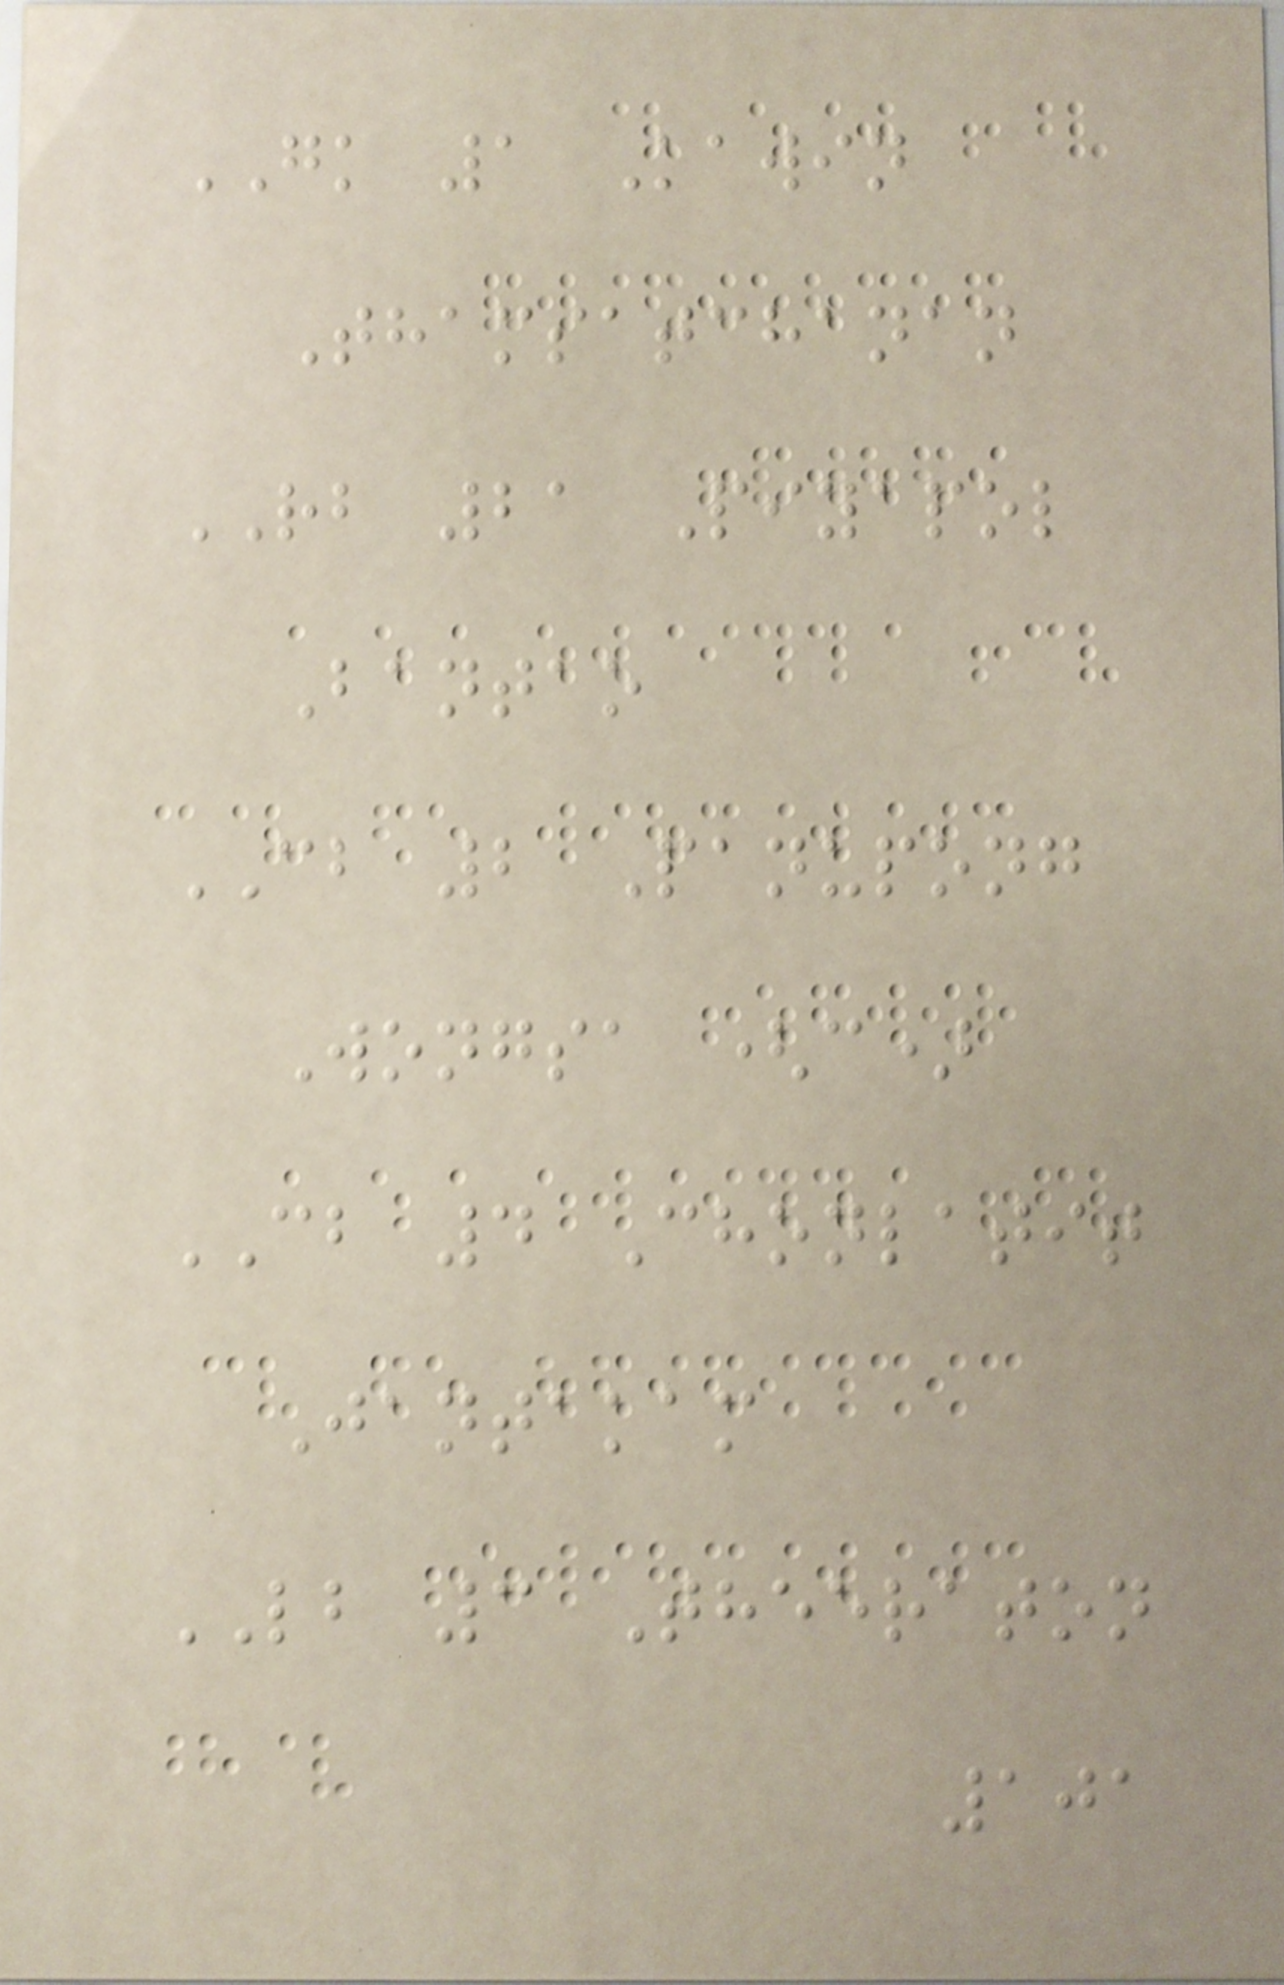GK 1 Kawin
Thamsatchanan
RB 21 Piyapol
Bantao
CB 2 Panupong
Wongsa (c)
CB 4 Chonlatit
Jantakam
LB 3 Theeraton
101
